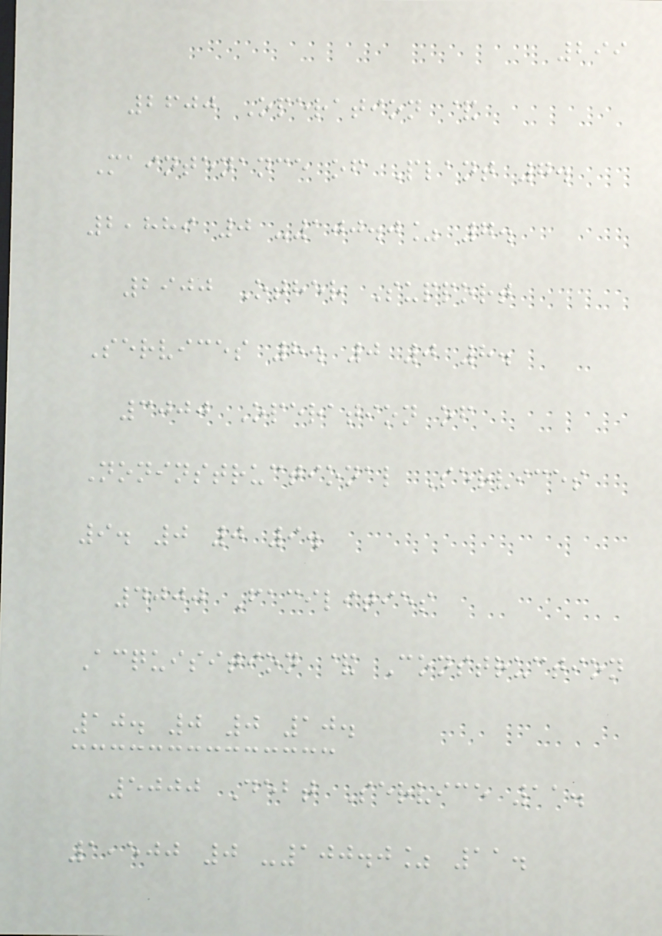299
2600 Operation &
Maintenance of Plant 7.
2,889 0 -100.0% 7.
2900 Other Support
Services 8. 0 0 8.
3000 Operation of
Noninstructional Services
9. 0 0 9.
4000 Facilities
Acquisition & Construction
10. 0 0 10.
5000 Debt Service 11.
1,500 0 -100.0% 11.
